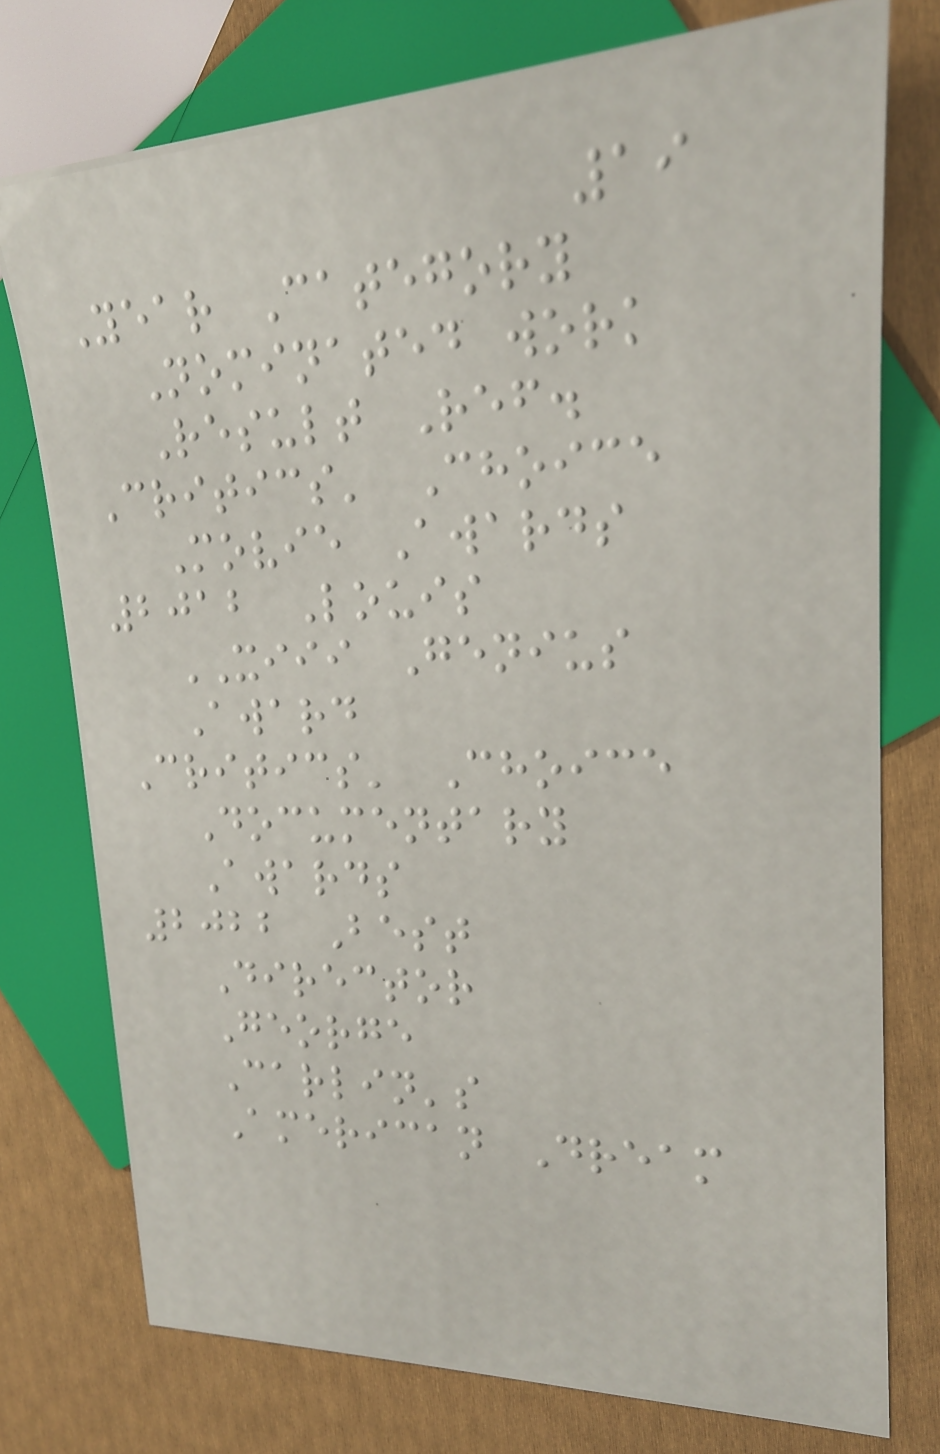19
Year Category
Nominated work
Result Ref.
Critics' Choice
Movie Awards
2012 Louis
XIII Genius
Award
Critics' Choice
Documentary
Awards
2022 Best
Director
George
Carlin's
American Dream
